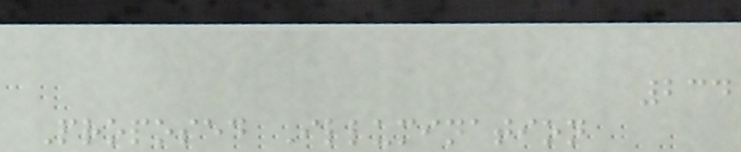234
Proposed Illumination
